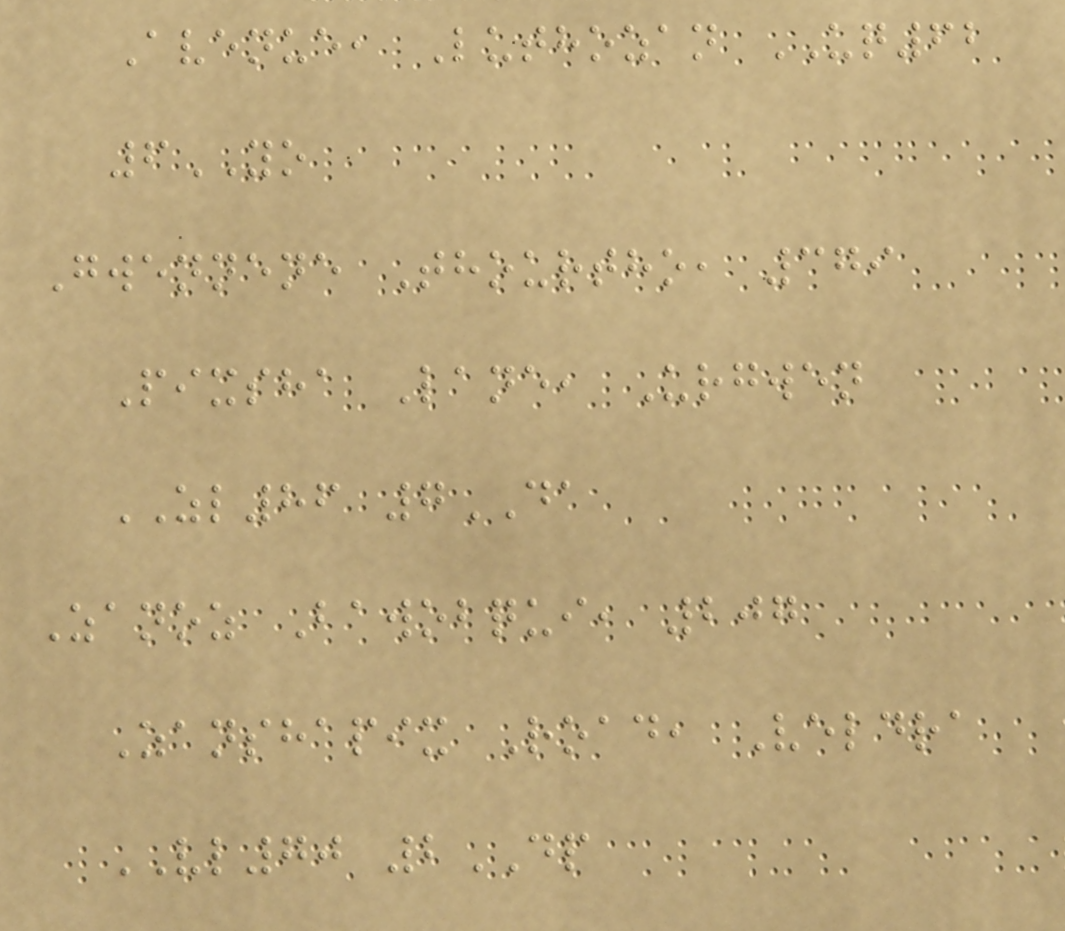Avenue, Luthozan UQ62
6YO
Gwennene Thourtho, 379
Pixsha Lane, Urgwen
ZL86 7DA
Zanoz Bawobqui, 207
Zanshapix Road, Veldra
VL70 2DP
